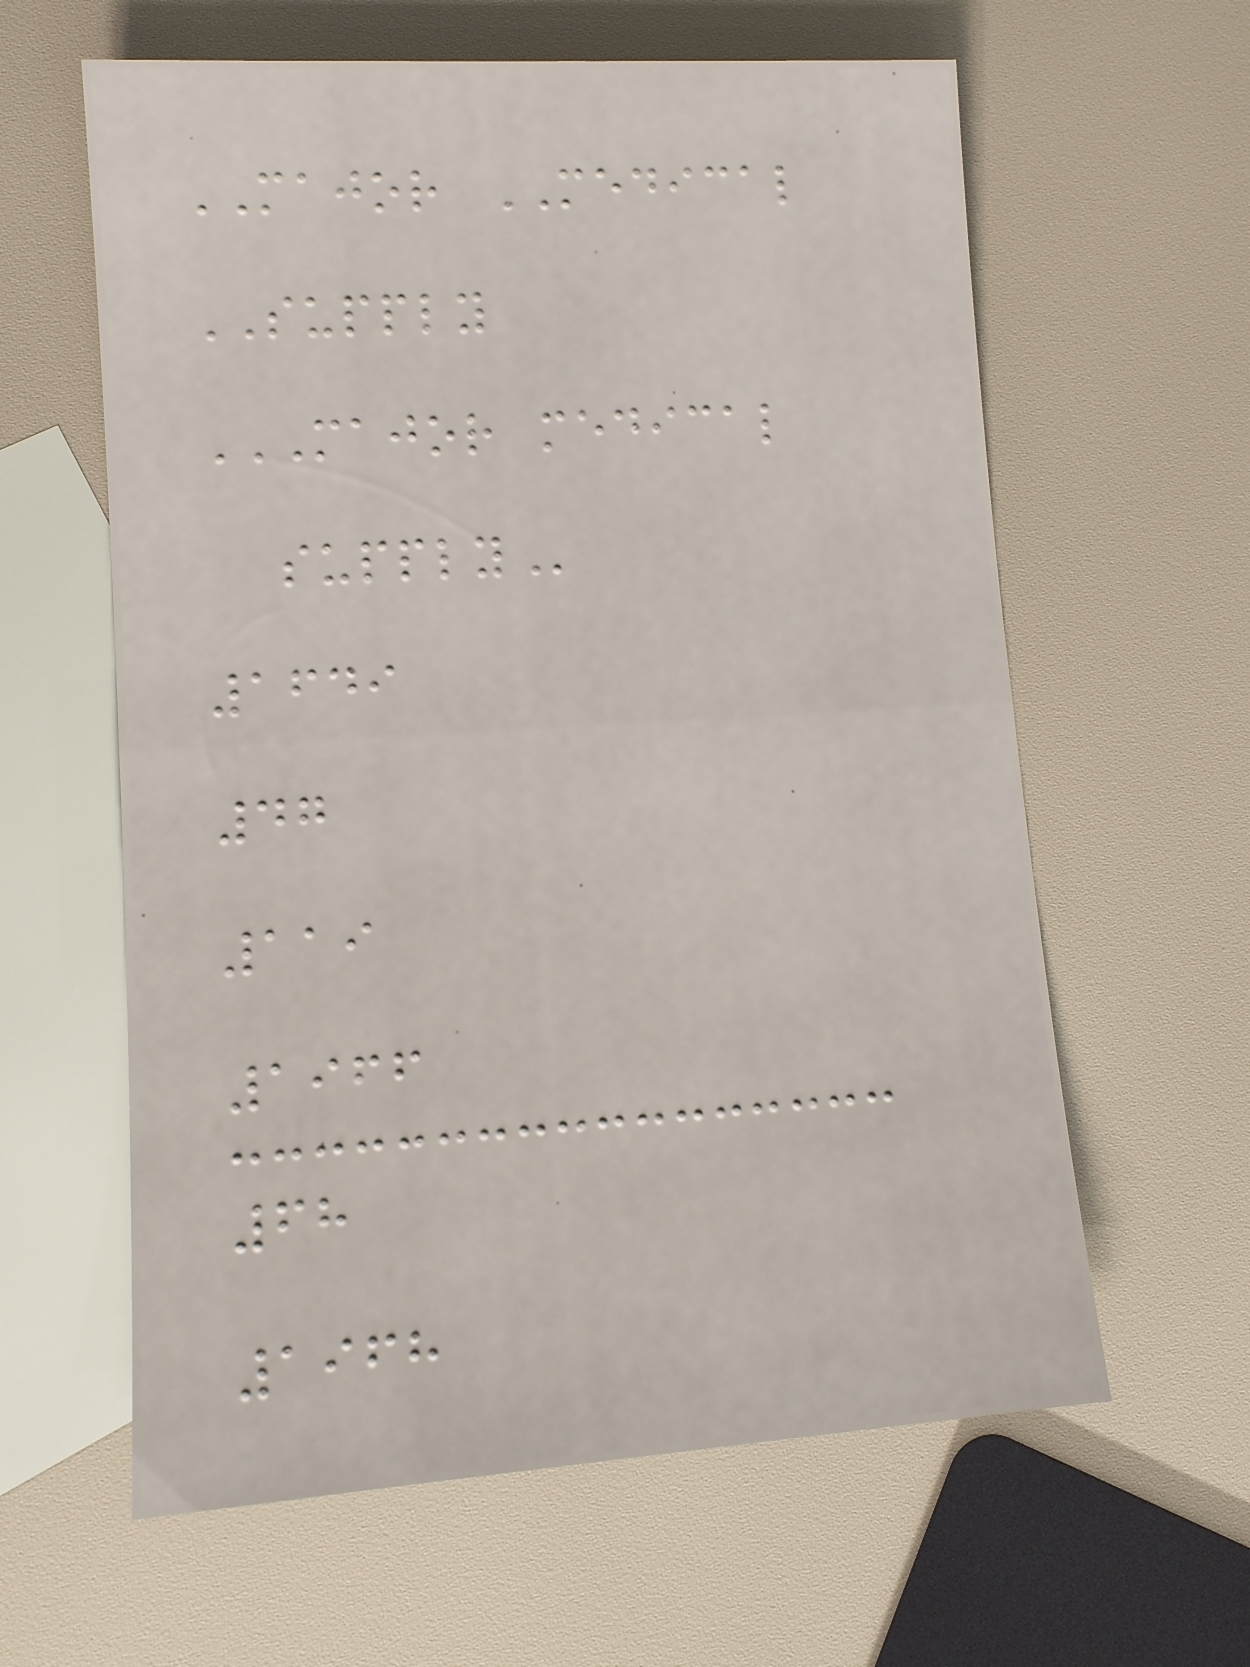MAJOR MEDICAL
SUPPLY
MAJOR MEDICAL
SUPPLY
1649
47
119
1966
68
1968
